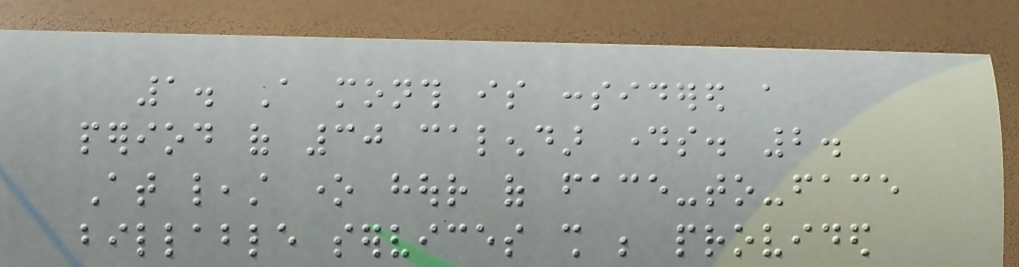1. A month is considered a
period of 30 calendar days. 2.
At least one hour of face-to-face
billable services shall be provided
